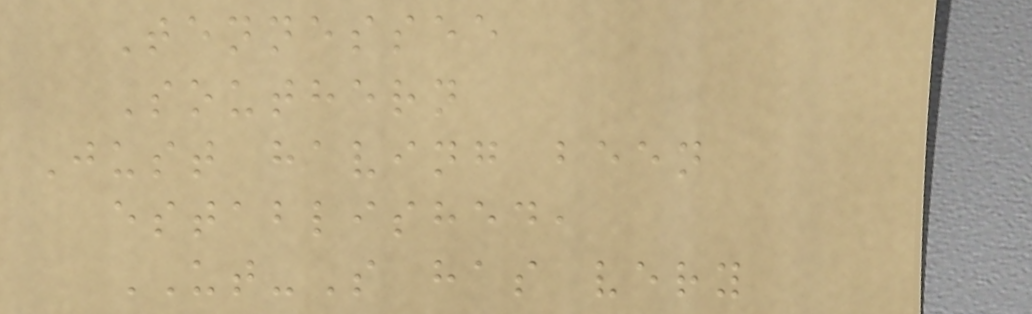Tennessee
Southern
Just having been
established,
UT-S has very
